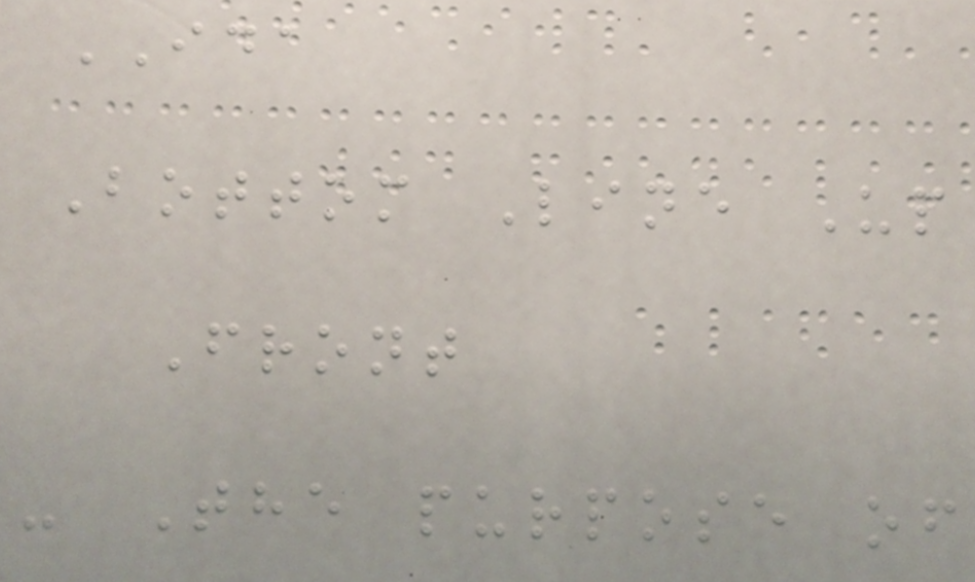IDA
Bottom Line Up
Front
- The purpose of
